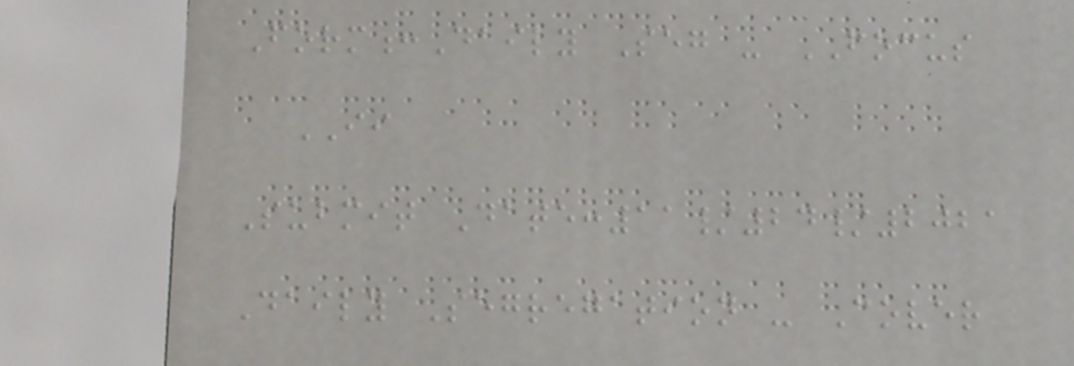Form:Daily Seg - FOCUS
II
Submit Date:11/24/2021
Daily Segregation - Cover
